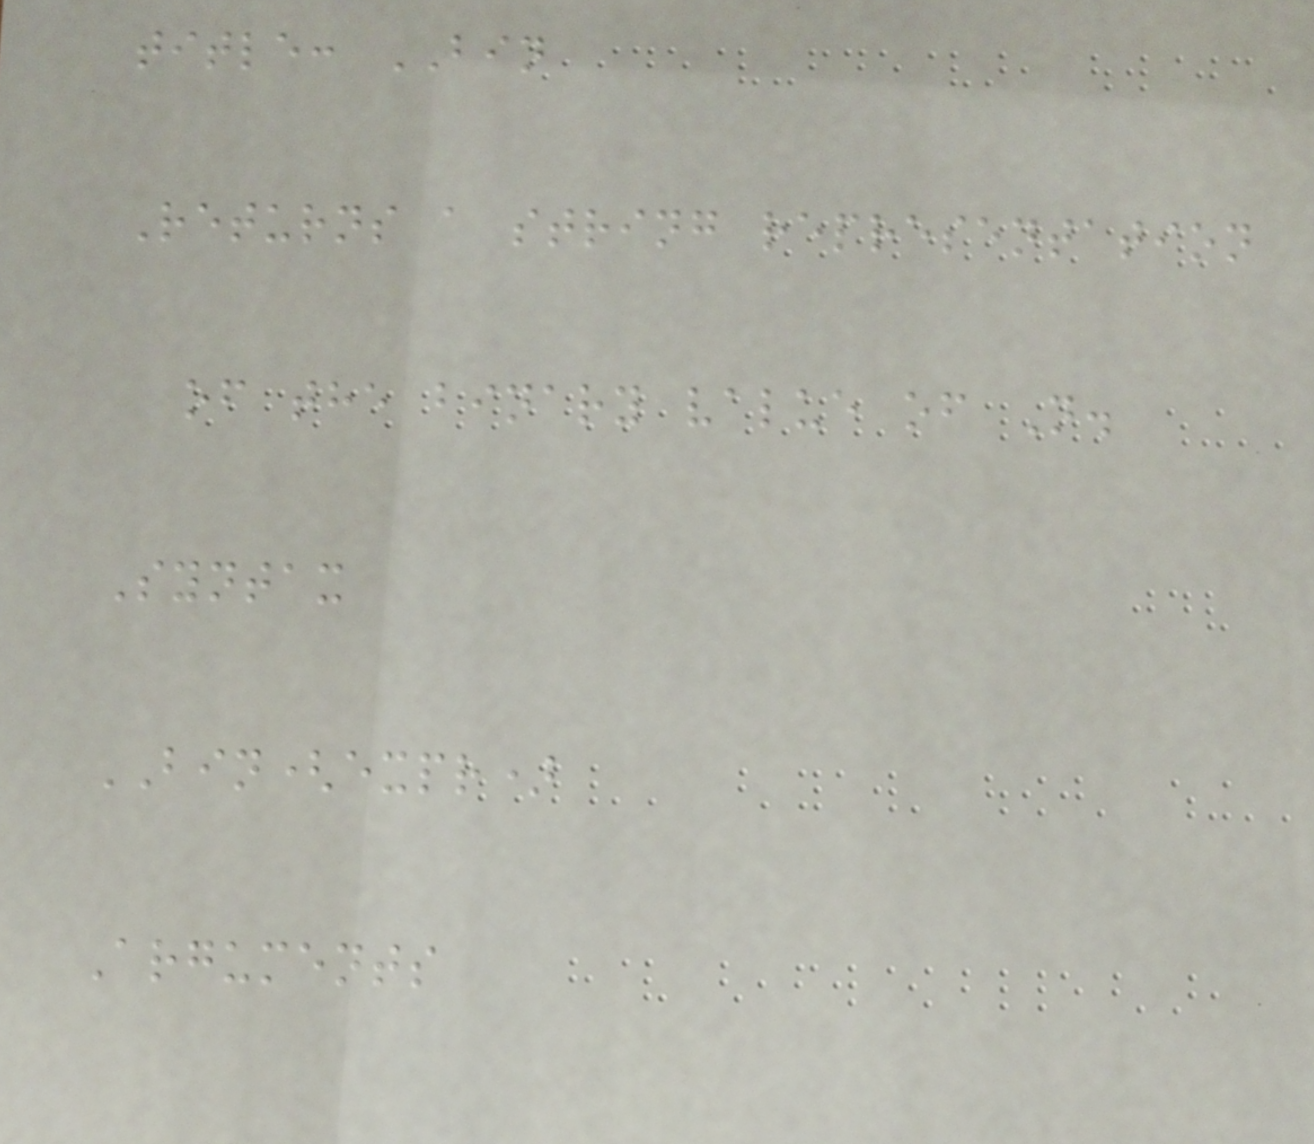title: BIN
Returns a string representation
of the binary value of N.
Syntax
BIN(expr)
Arguments
